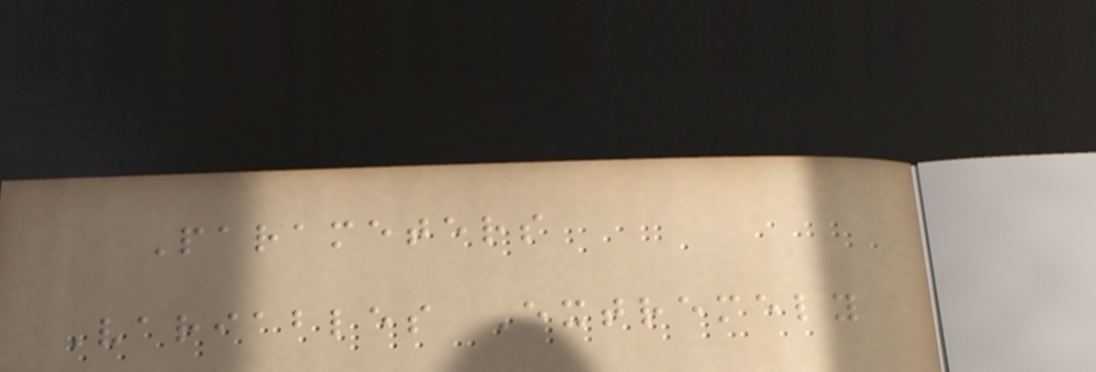Parameters
Variables Extremely
